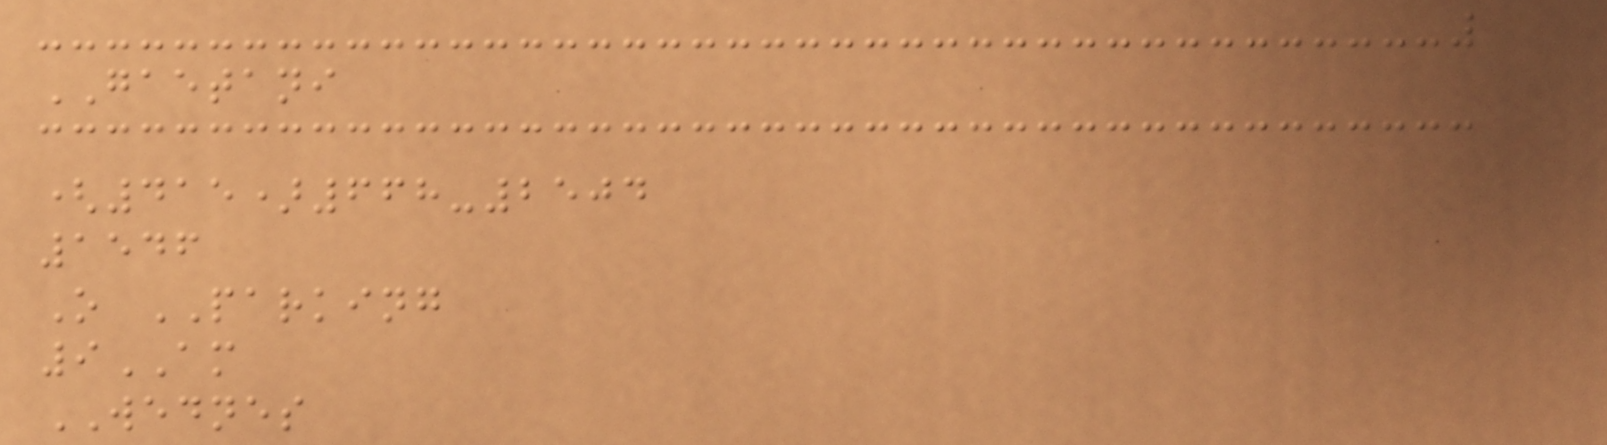GAETANI
(415)668-2504
1546
O PARKING
9AM
WEDNES
